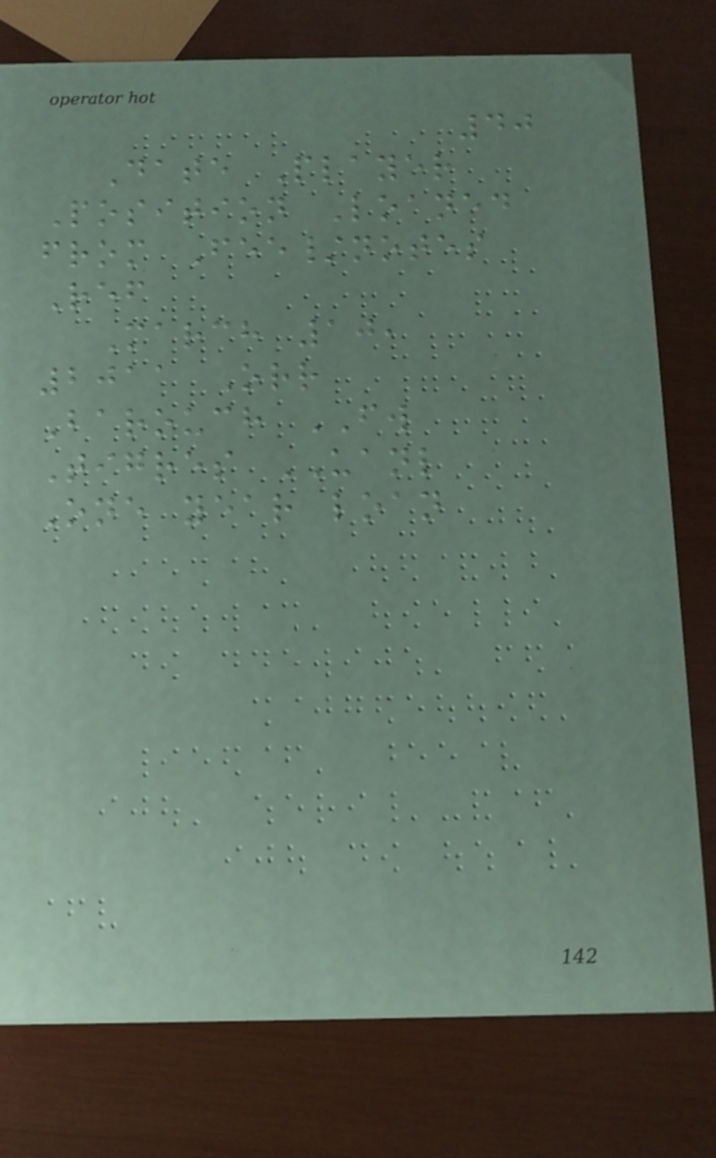40
Date Player
Position Loaned
from Fee/notes
Ref
March 10,
2011 Orr
Barouch FW
Tigres UANL
One year loan
